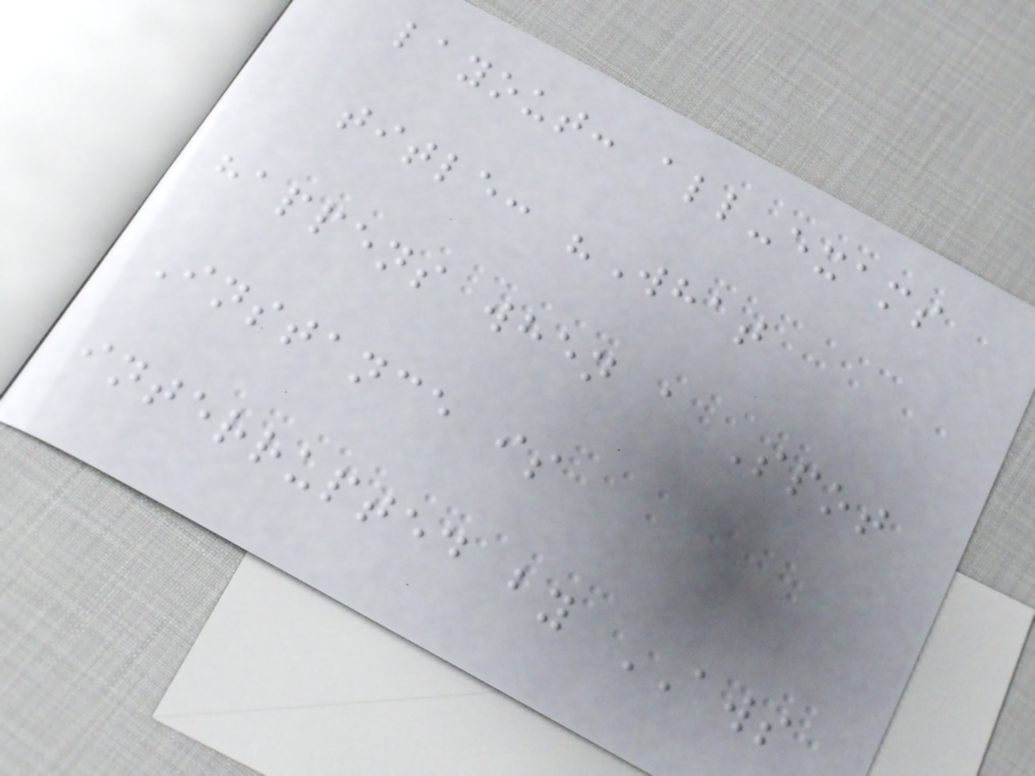layout: all-exams
title: "What
happens when a Spot
Instance is
interrupted by AWS
